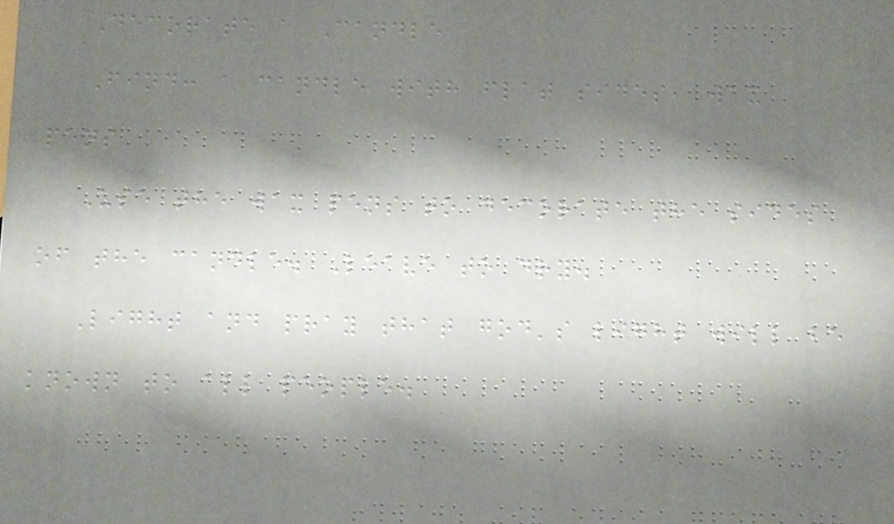Decorate a Candle
Find: a candle with flat sides, wax
pens
Use the wax pens to decorate the sides
of the candle. Leave to dry.
Light and pray that god's light will be
known to all people.
